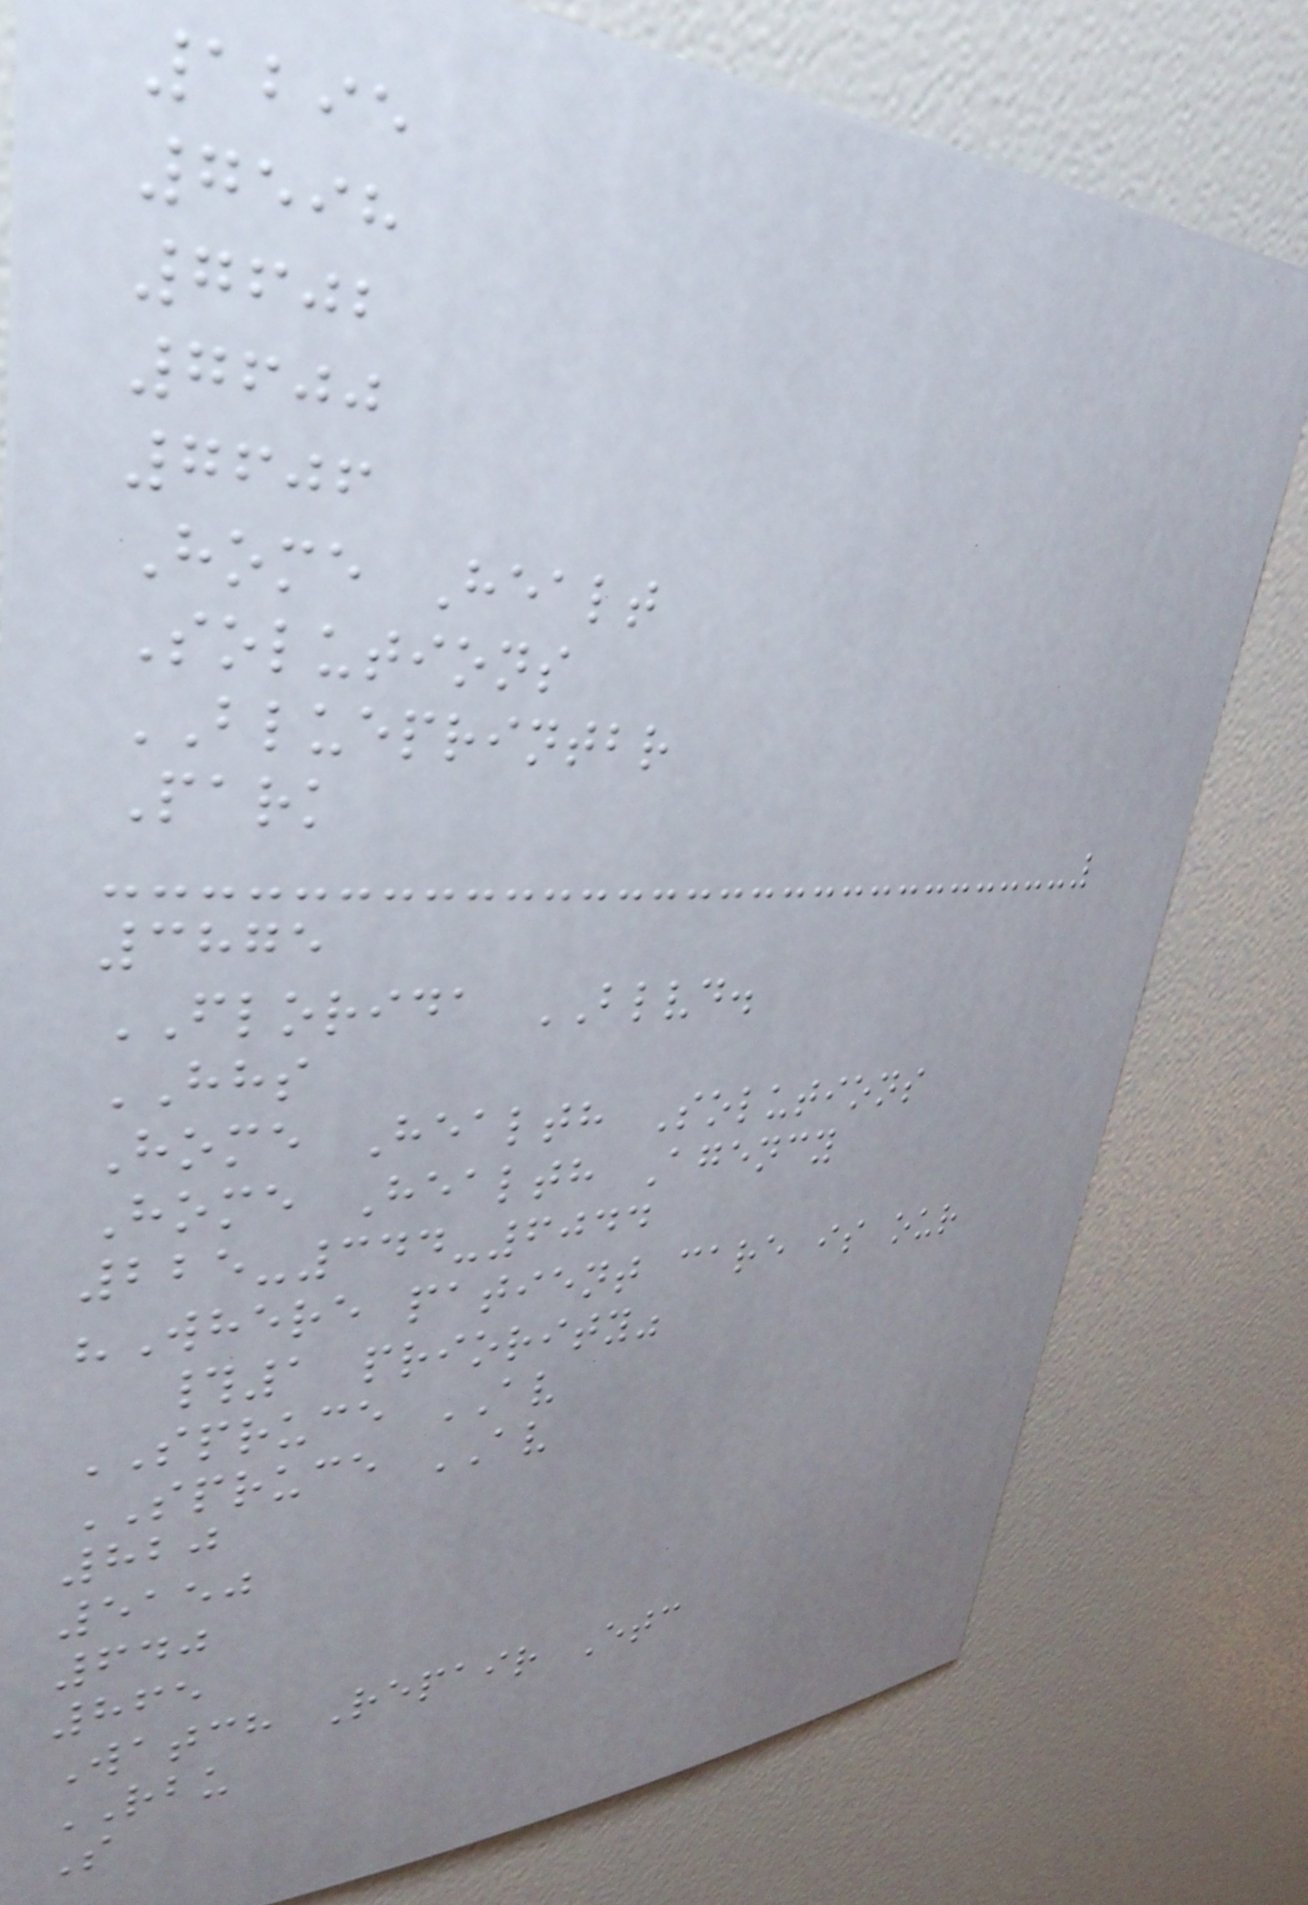1295
7598
7602
7600
7606
Home Healt
Solutions
BLUEPRINTBR
Park
3875
FLORIDA BLVD.
HHS
Home Health Solutions
Home Health Agency
225-344-6044
"Where patient care is our
#1 priority"
SPRUCE AV
SPRUCE AV
820
5150
640
865
Watch Repair Etc
RBU
S
